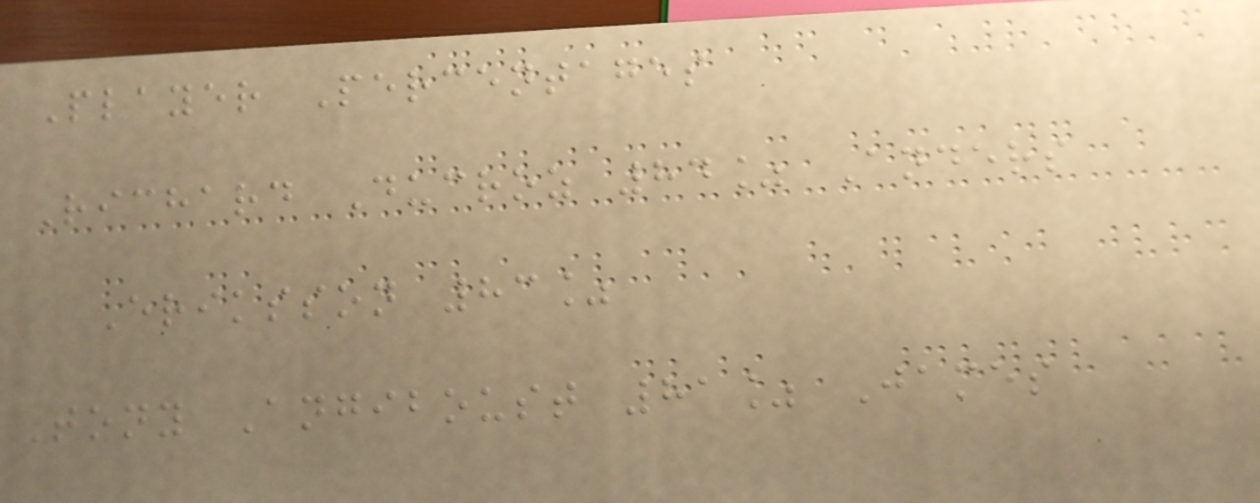Player Percentages
Richard Ducroz 84% Anders
Eriksson 83%
Tony Angiboust 81% James
